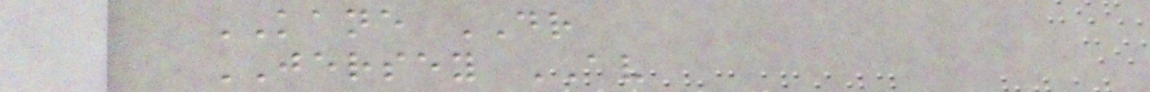KANE DR
JERSEY AV
